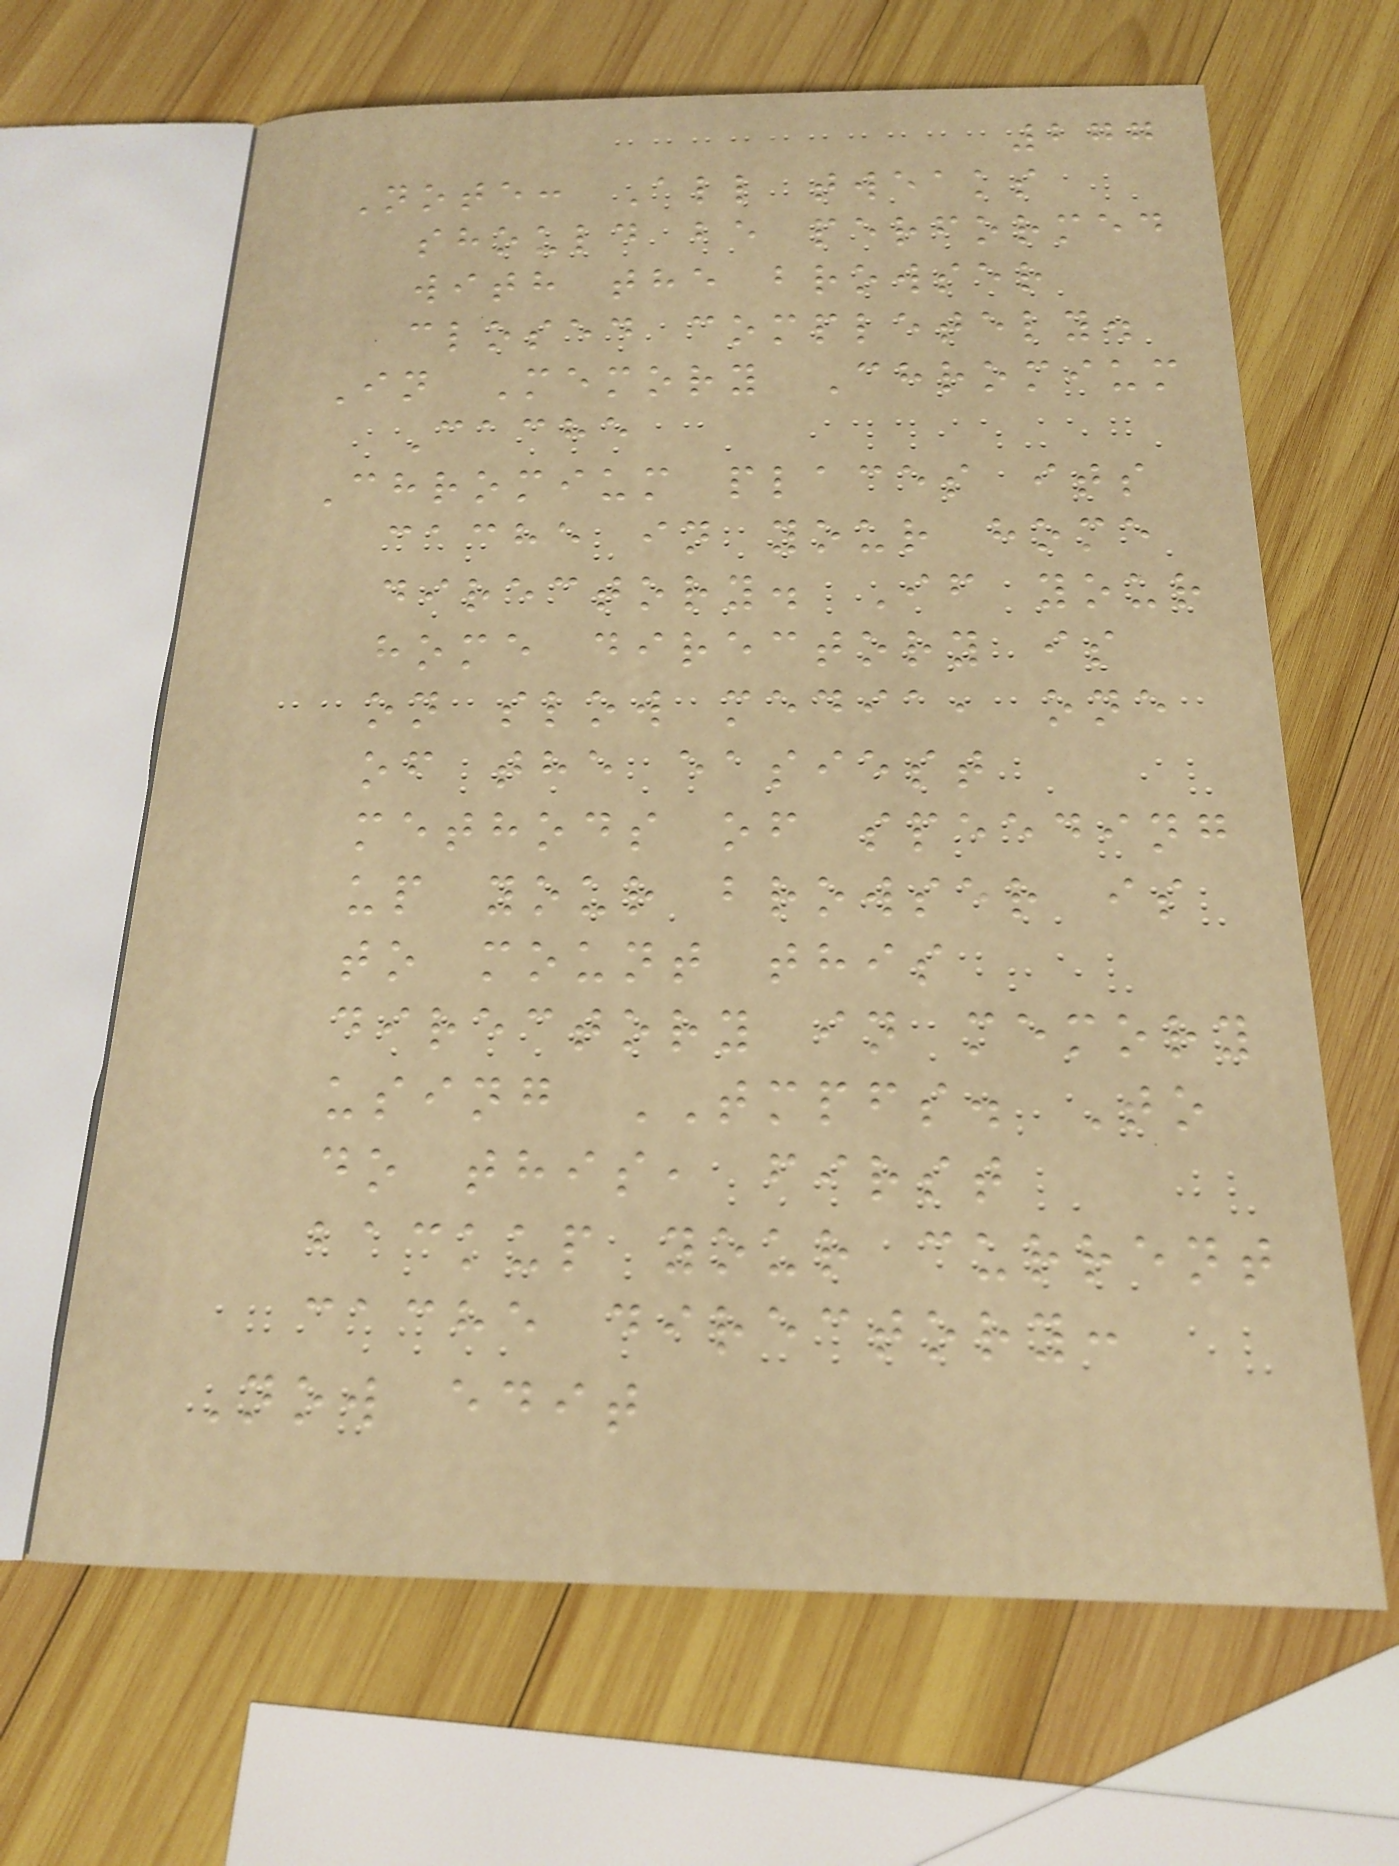277
Note: All tweaks
should be performed
with the browser
closed completely.
In Memory Chromium
Cache
Chromium places its
cache in your home
directory. If your
home directory is
on slow media, one
of the easiest
methods of speeding
up your browser is
to mount this
directory in memory
using TMPFS. To
do this, first
backup your current
cache directory:
Now edit
